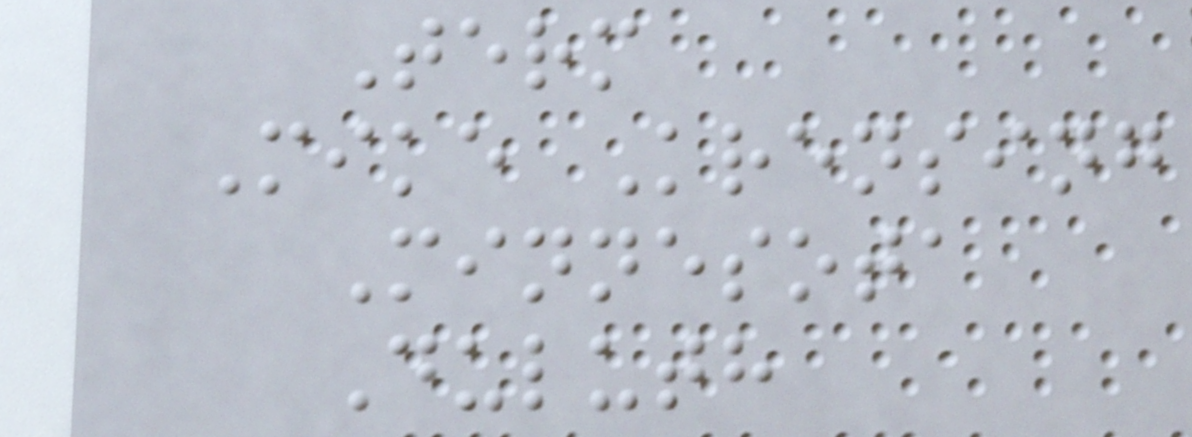Term
Mike Krensing
Minnesota
Duluth
